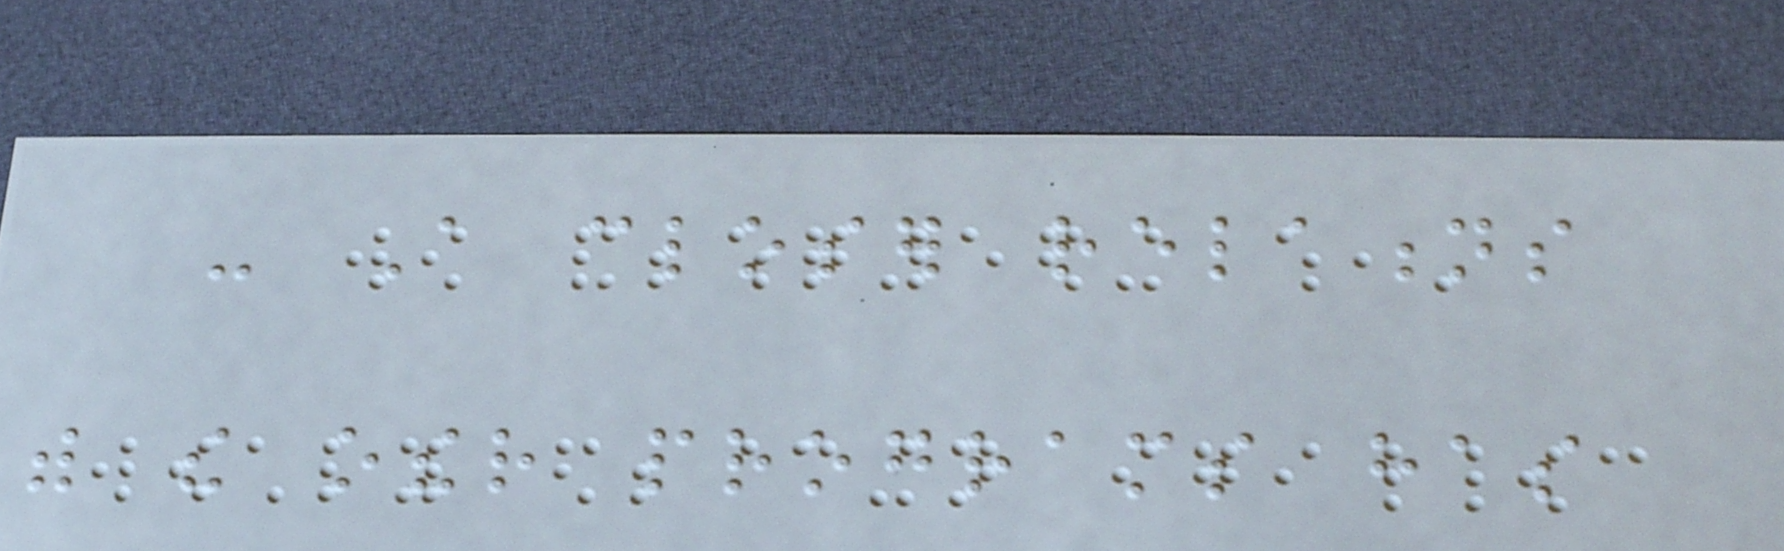- A closer relations
with the other programs has
